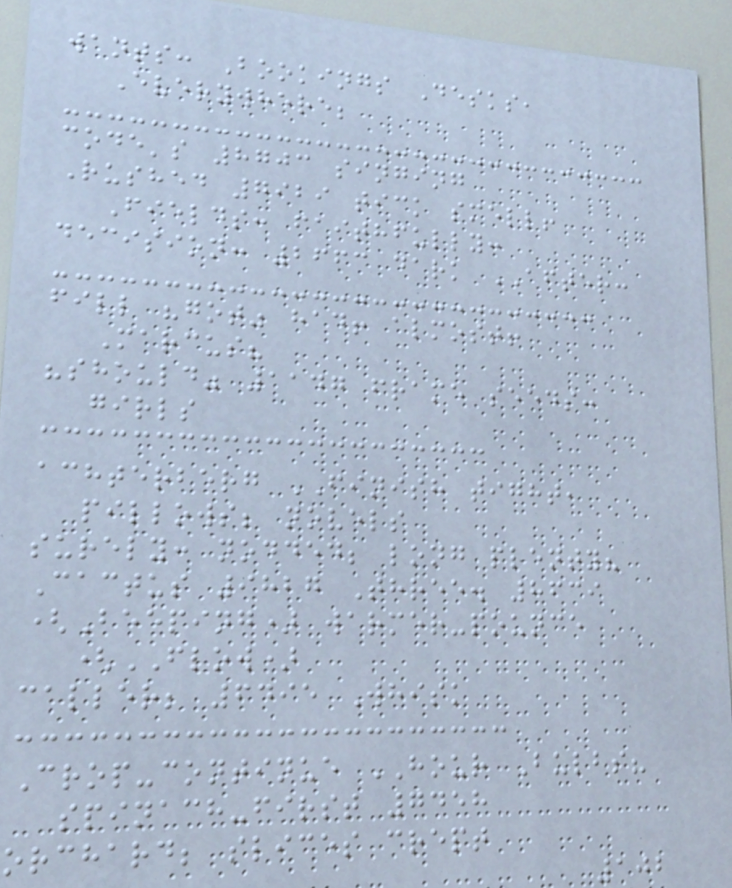wants: Bookings Desks,
Everywhere;
code's 8703 singing
Rushed 7929 tick smell!
Fields: faithfully:
decision: 2663 dark AFTER:
fill "got" had! almost!
Marcus?
"should" 1147 frame seeds:
girls
achterberg FINISH tight,
pillows; novels
surely: nodded; long plenty?
Cactus 9827 Three. 8639
(Beeping) warmer-pounce
(FLOW)
caller; 6495 Whisk
Crop-continue HOUR Bulbs?
spinach-first 7458
orchard; slices crept
102
